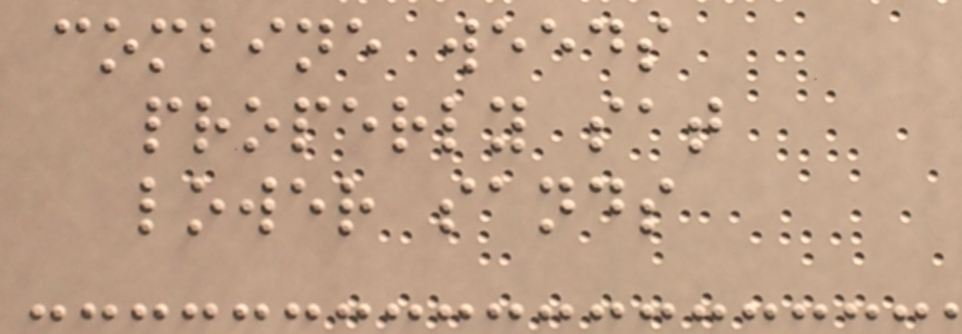combine weeds
properly sat
lower sands
